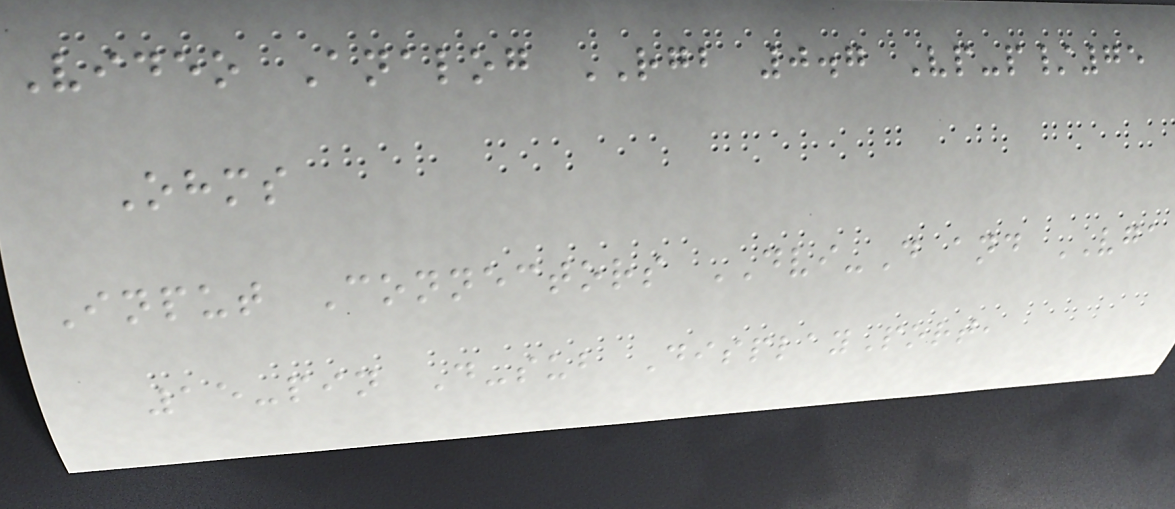Video Analog RGB 0.7 Vp-p/75
Ohms
Input Connectors DVI-D and VGA
15-pin D-sub DisplayPort,
